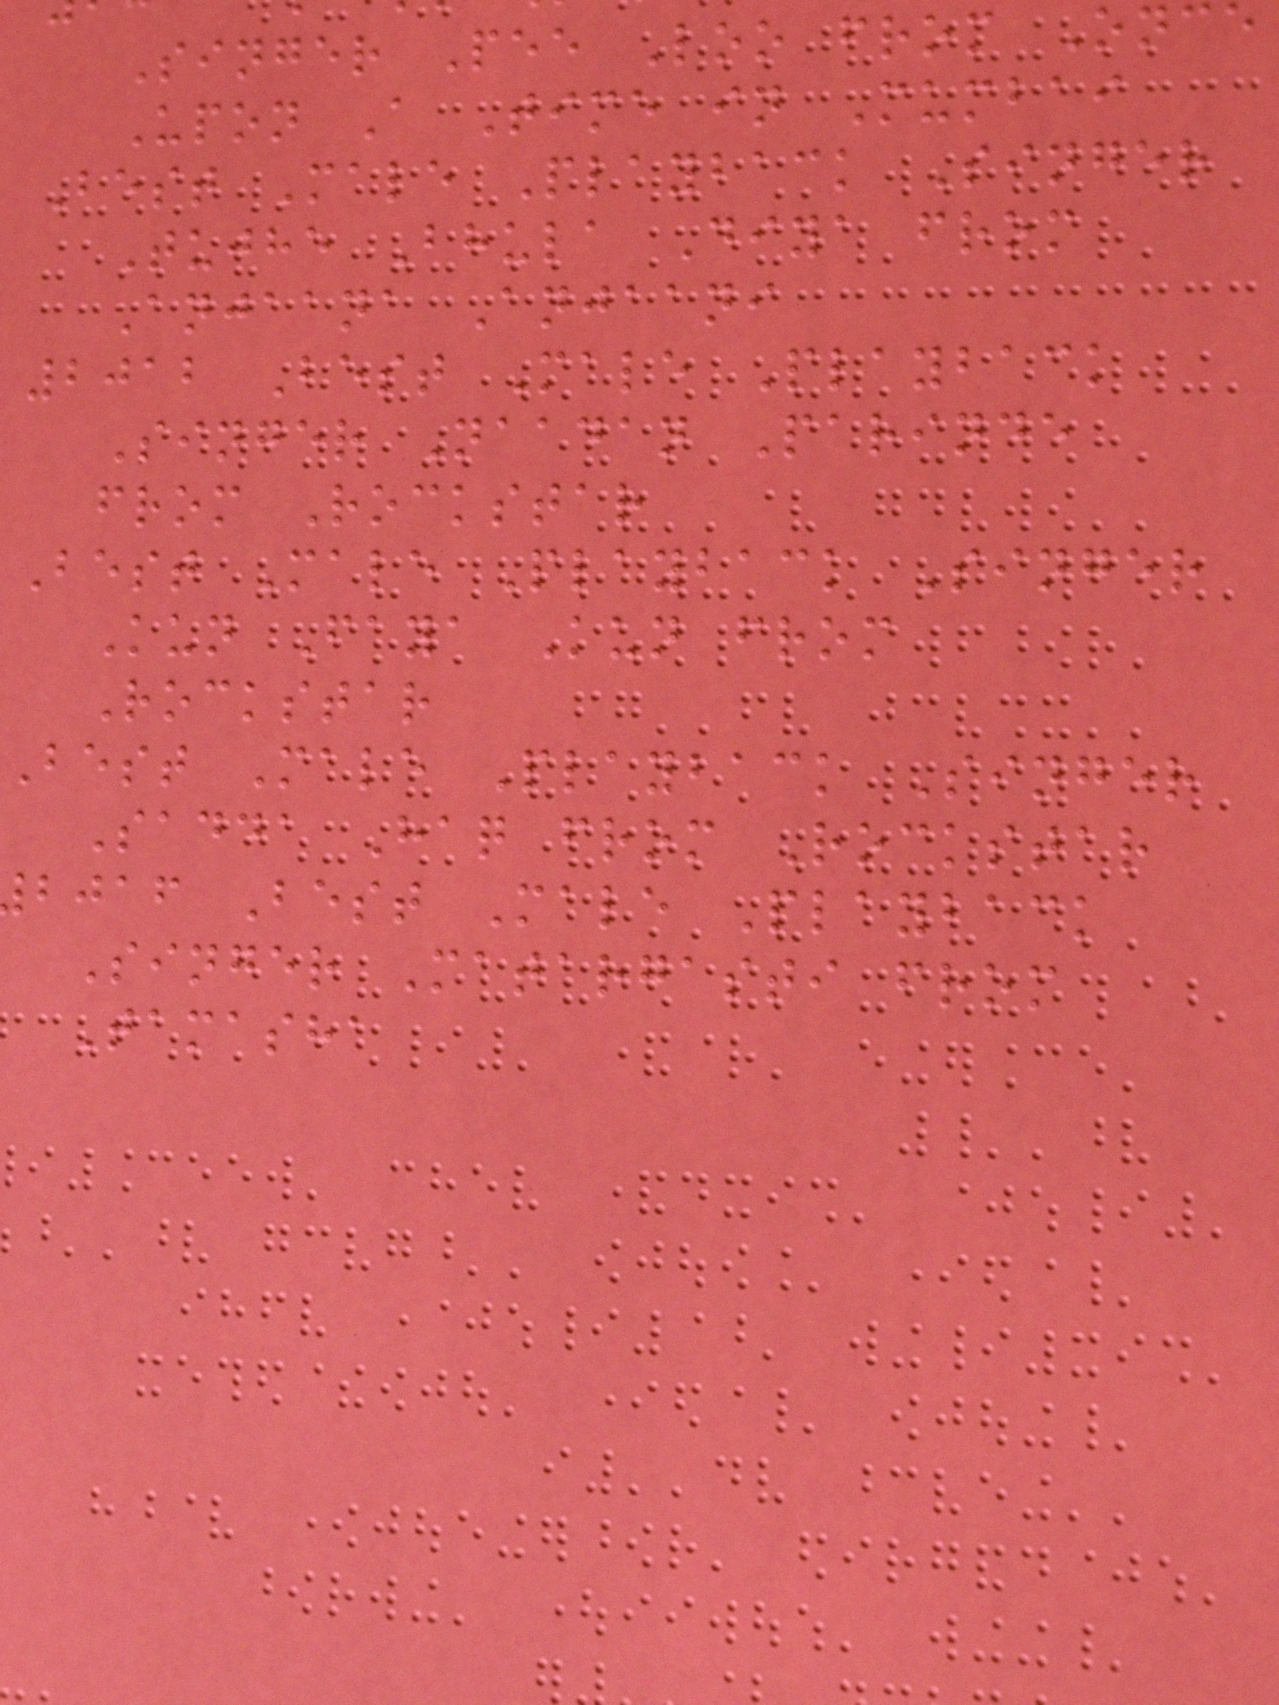Singer Pee Loo from Once
Upon A Time in Mumbai
Best Male Playback Singer
Tujhe Bhula Diya from
Anjaana Anjaani
2012 Best Male Playback
Singer Naadan Parinde
from Rockstar
Best Male Playback Singer
Kun Faya Kun from
Rockstar
Best Male Playback Singer
Sadda Haq from Rockstar
bjaf Best Male Playback
Singer Matargasti from
Tamasha
